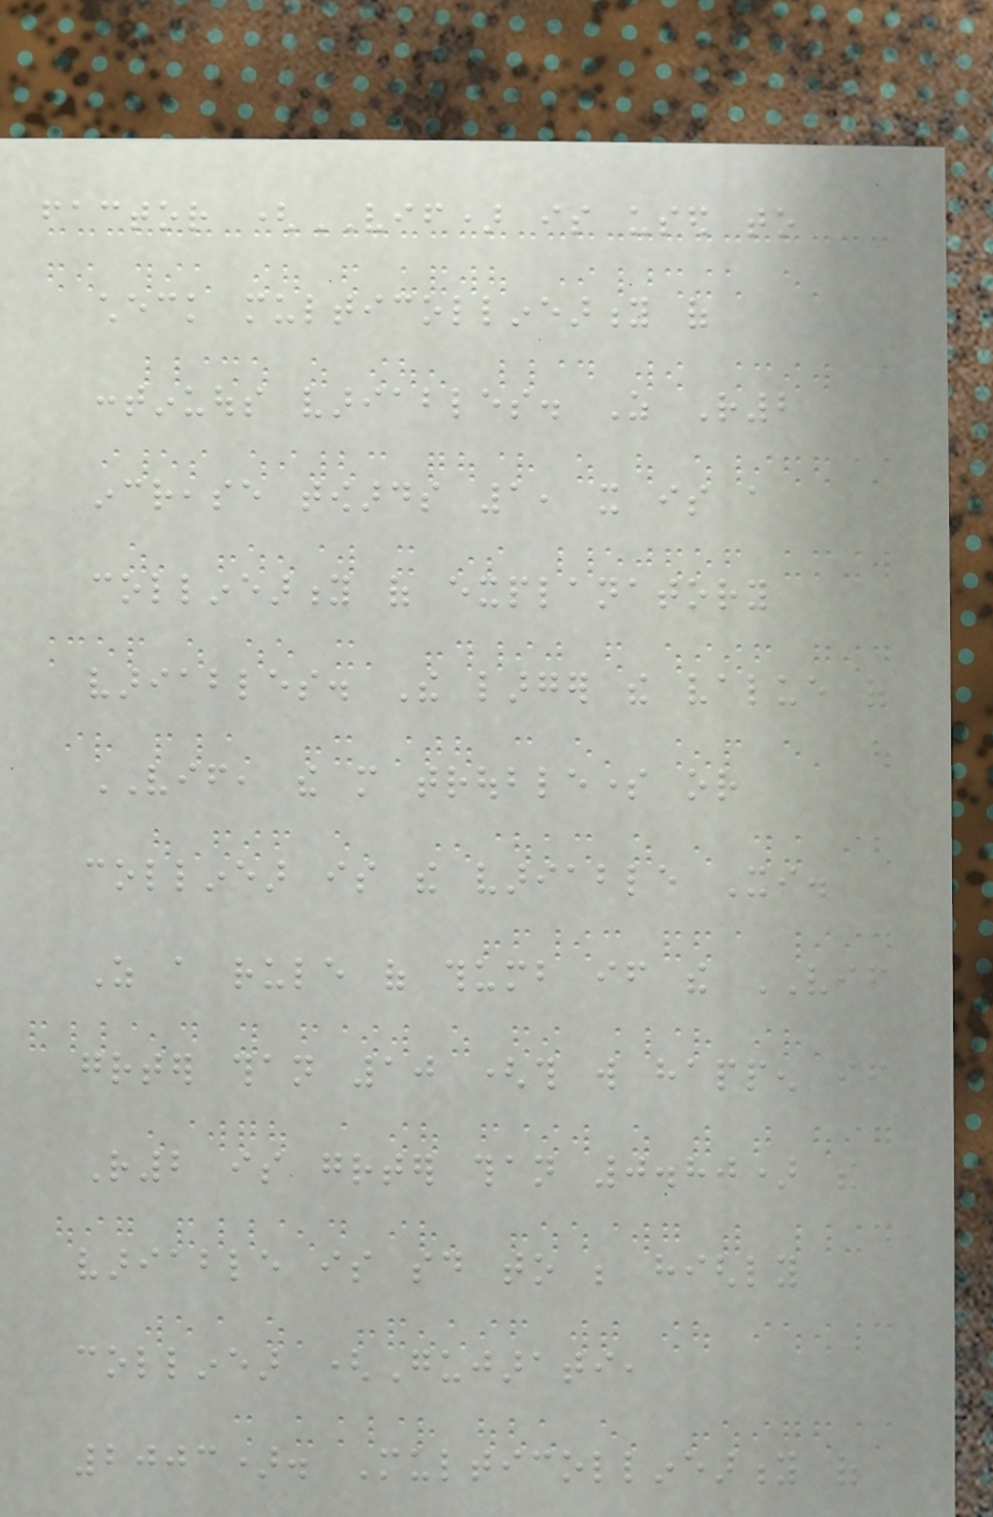factor (VIF) is used to
check multicollinearity of
continuous variables. As R2
increase towards 1, it is a
collinearity of explanatory
variables. The larger the value of
VIF, the more troublesome or
collinear is the variable Xi.
As a rule of thumb if the VIF
greater than 10 (this will happen if
R2 is greater than 0.80) the
variable is said to be highly
collinear (Gujarati,
2003). Multicollinearity of
